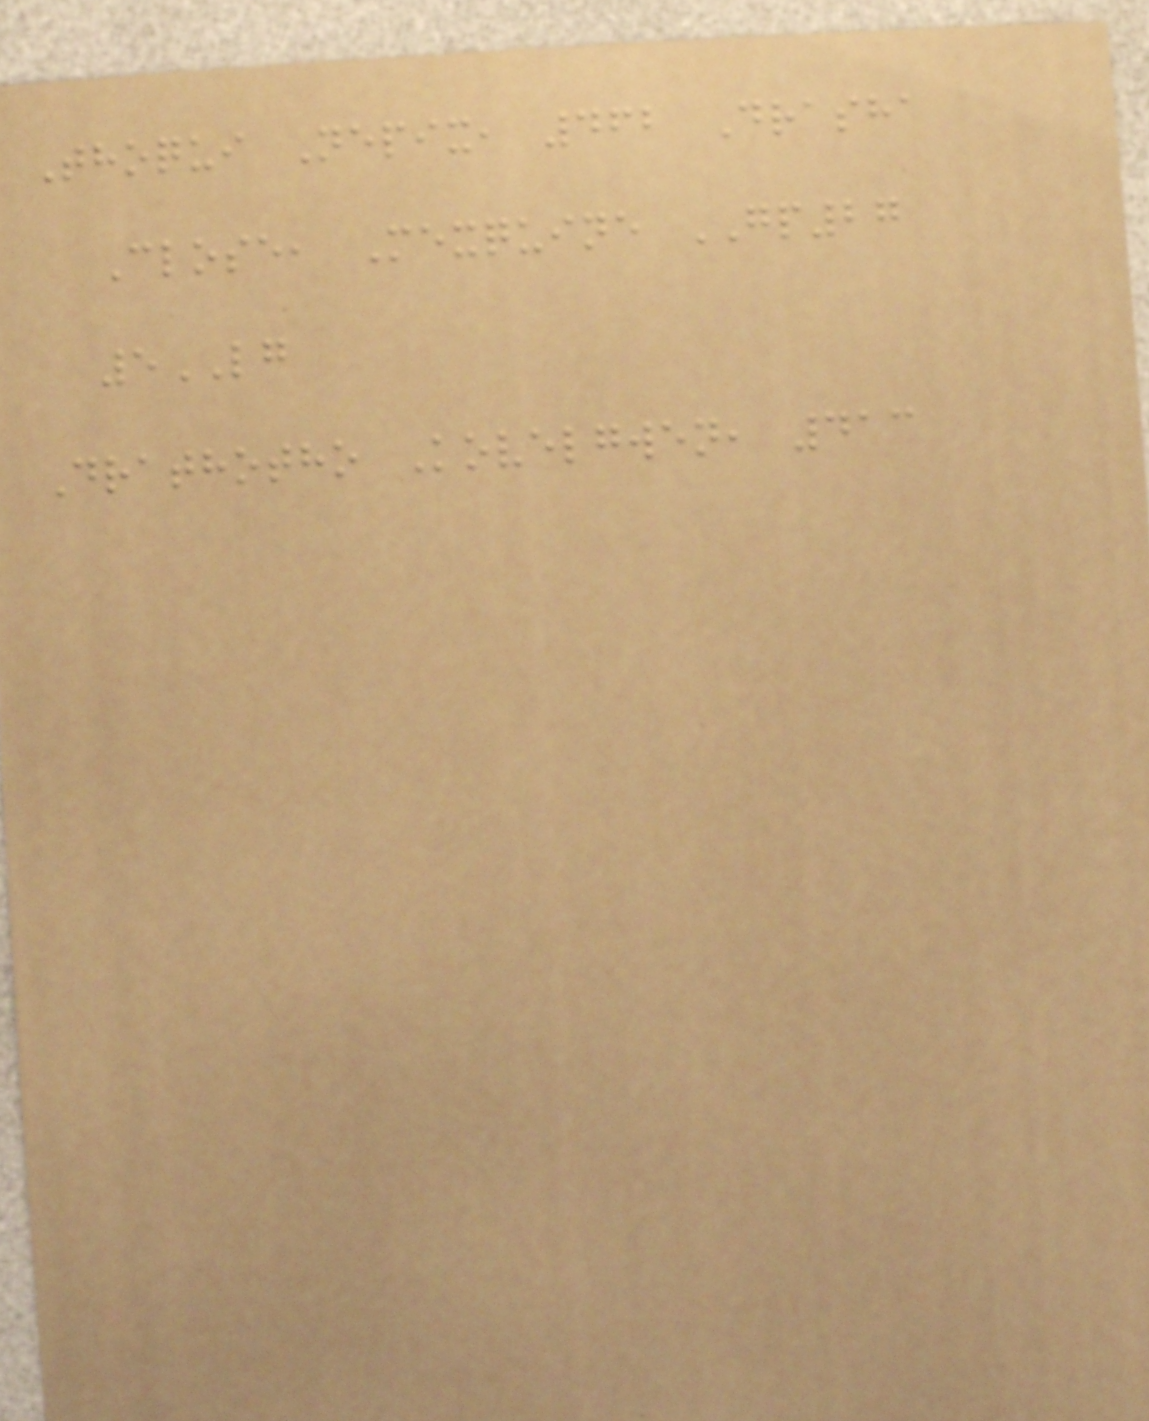Thoqui Nepix, 462 Drasha
Close, Mexquine GP27
5LG
Drathotho Kovelgwen, 413
